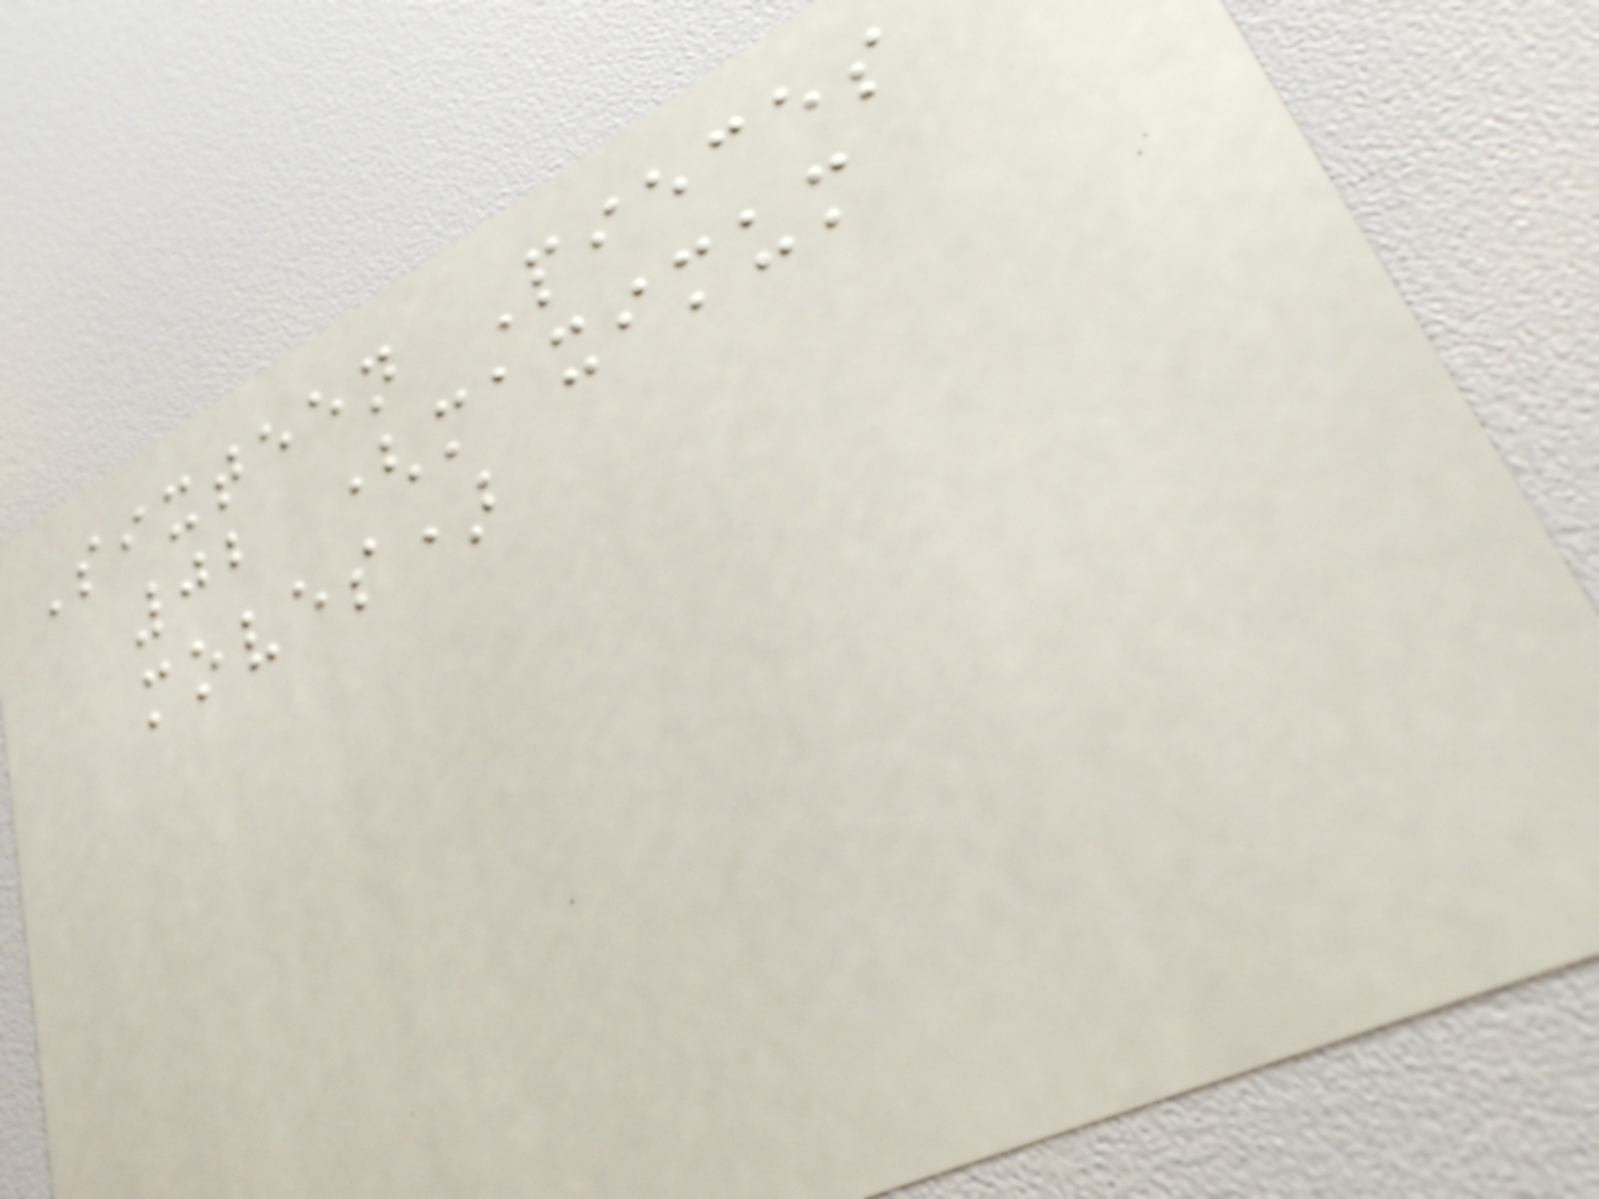Sixteen Pieces
02 (maximum
moves)
